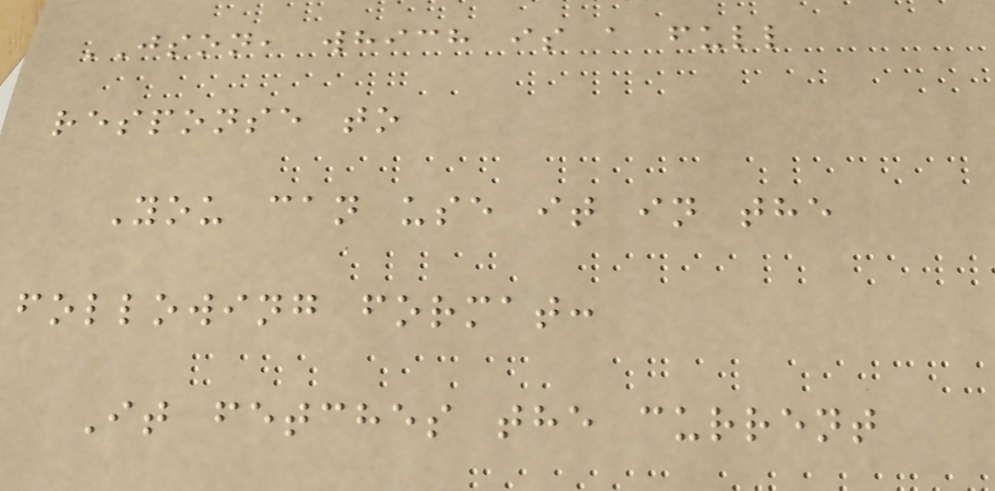JSON, which is a full
response to
You can use it in the
following format:
It fetches the current
